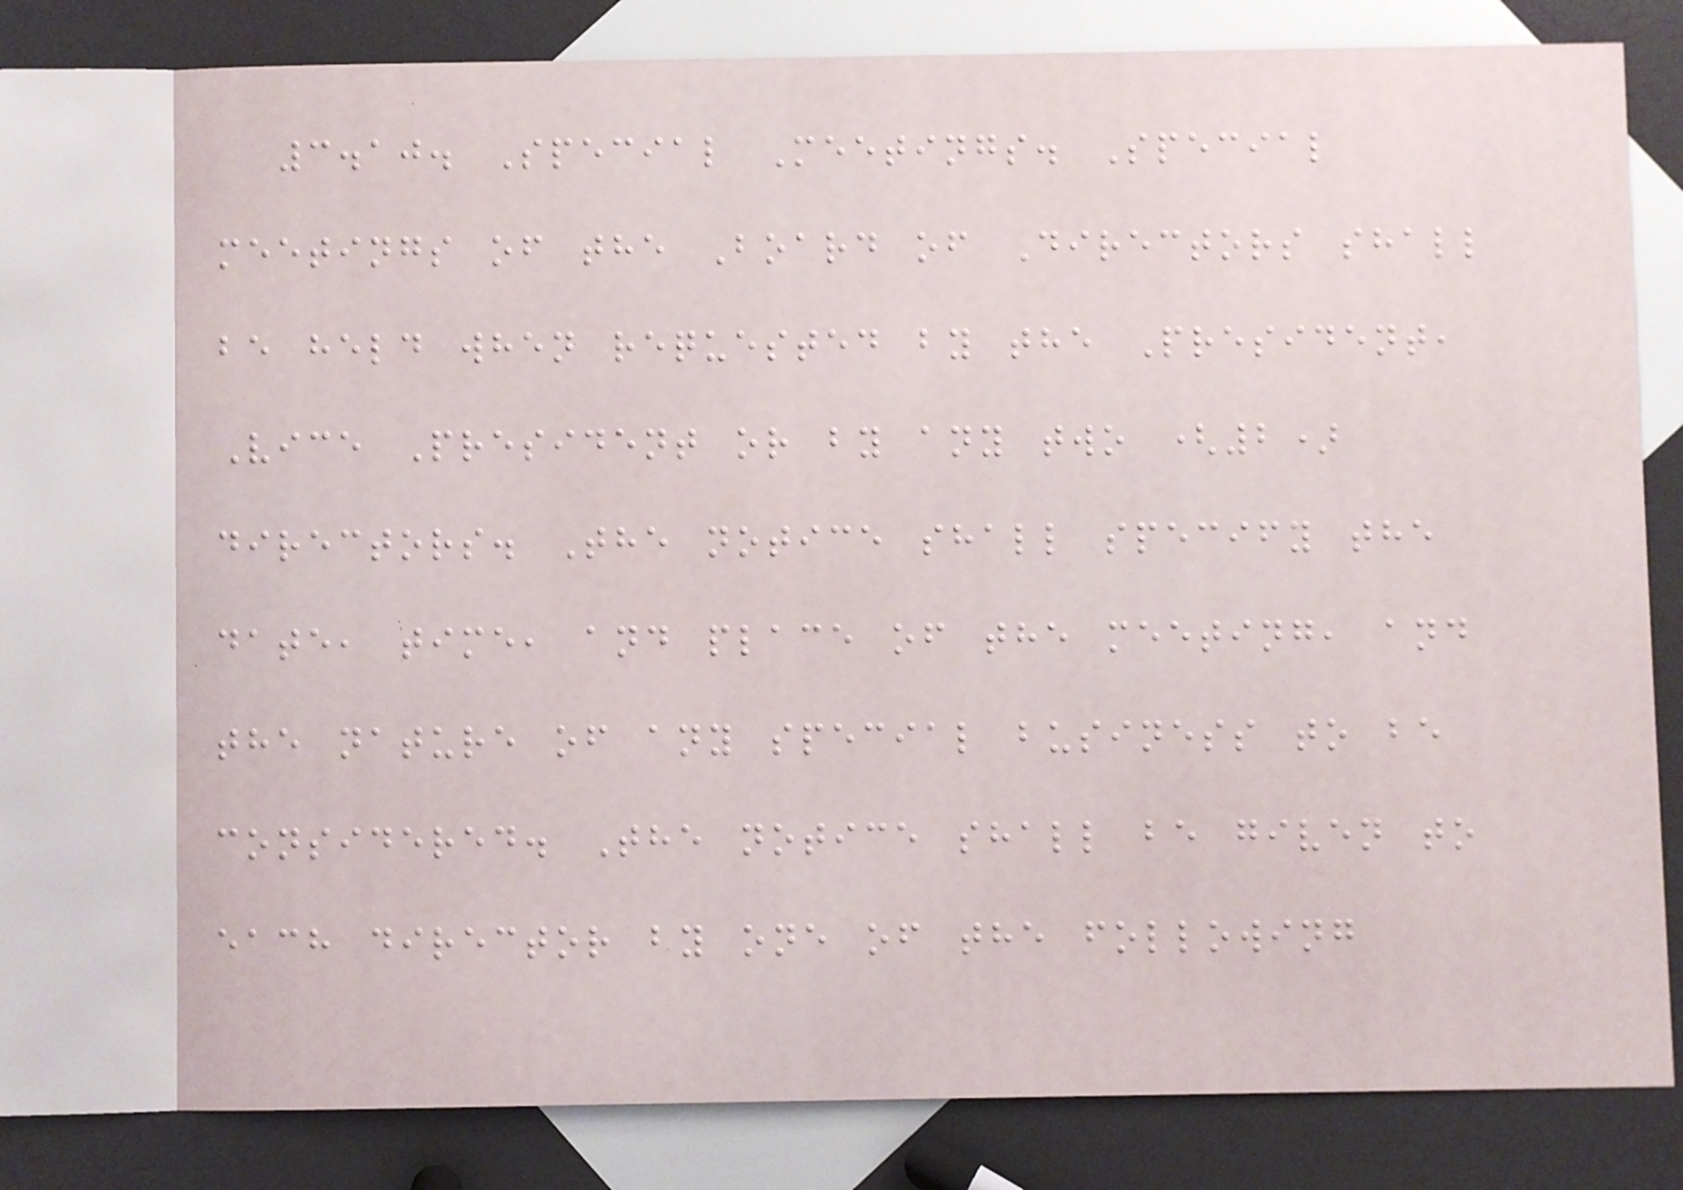3.10. Special Meetings. Special
meetings of the Board of Directors shall
be held when requested by the President,
Vice President or by any two (2)
directors. The notice shall specify the
date, time, and place of the meeting, and
the nature of any special business to be
considered. The notice shall be given to
each director by one of the following
